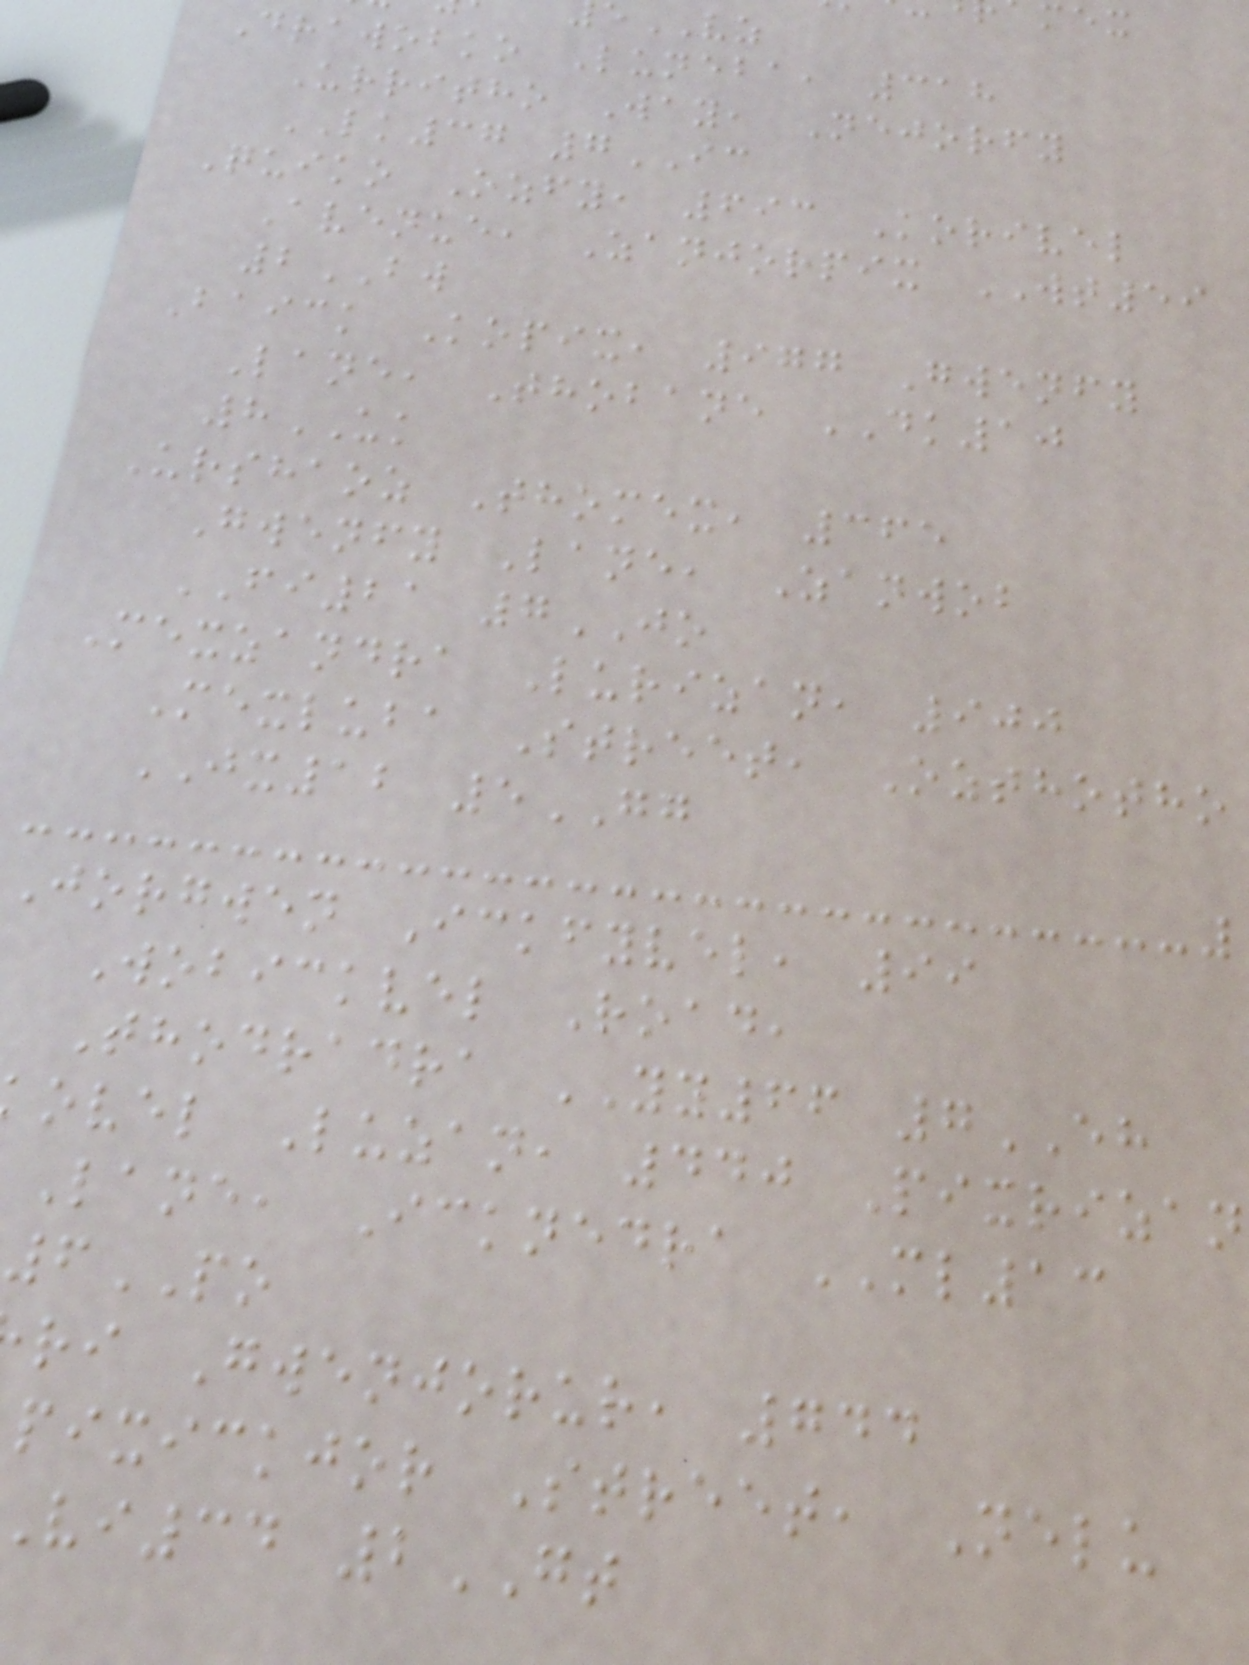VZ
Drawobko Luneba, 318
Urritho Way, Nejorfy
LK37 7IC
Quiko Ozfy, 693 Korivel
Avenue, Zanjorpix WT59
2BW
Baick Kopix, 977 Gwenfy
Lane, Thobane DK10
8UK
Urshaoz Thomex, 365
Gwenfy Lane, Zanwob
FI21 7JO
Mexzandra Lurizan, 900
Mexluba Street, Ozthotho
JX12 5GG
Jorgwen Ickfyvel, 99
Wobickvel Road,
Thodradra YY66 7EH
ovel Luzan, 440 Pixrizan
Lane, Icknedra ML13
6PO
ri Gwenjorur, 744
pixickjor Street, Nelu
vi34 2GT
